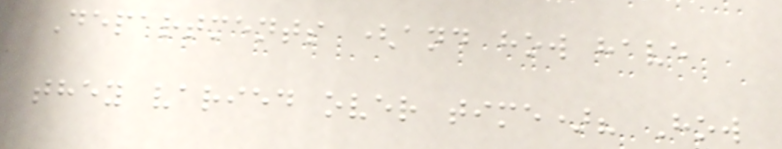Departments (and how have
they varied over time)? How
